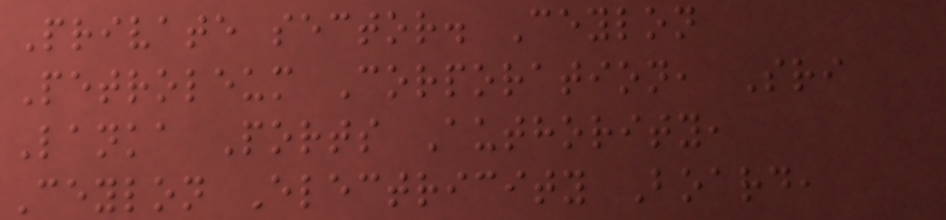Private sector. Ceylon
Petroleum Corporation, Sri
Lanka Ports Authority,
Ceylon Electricity Board,
